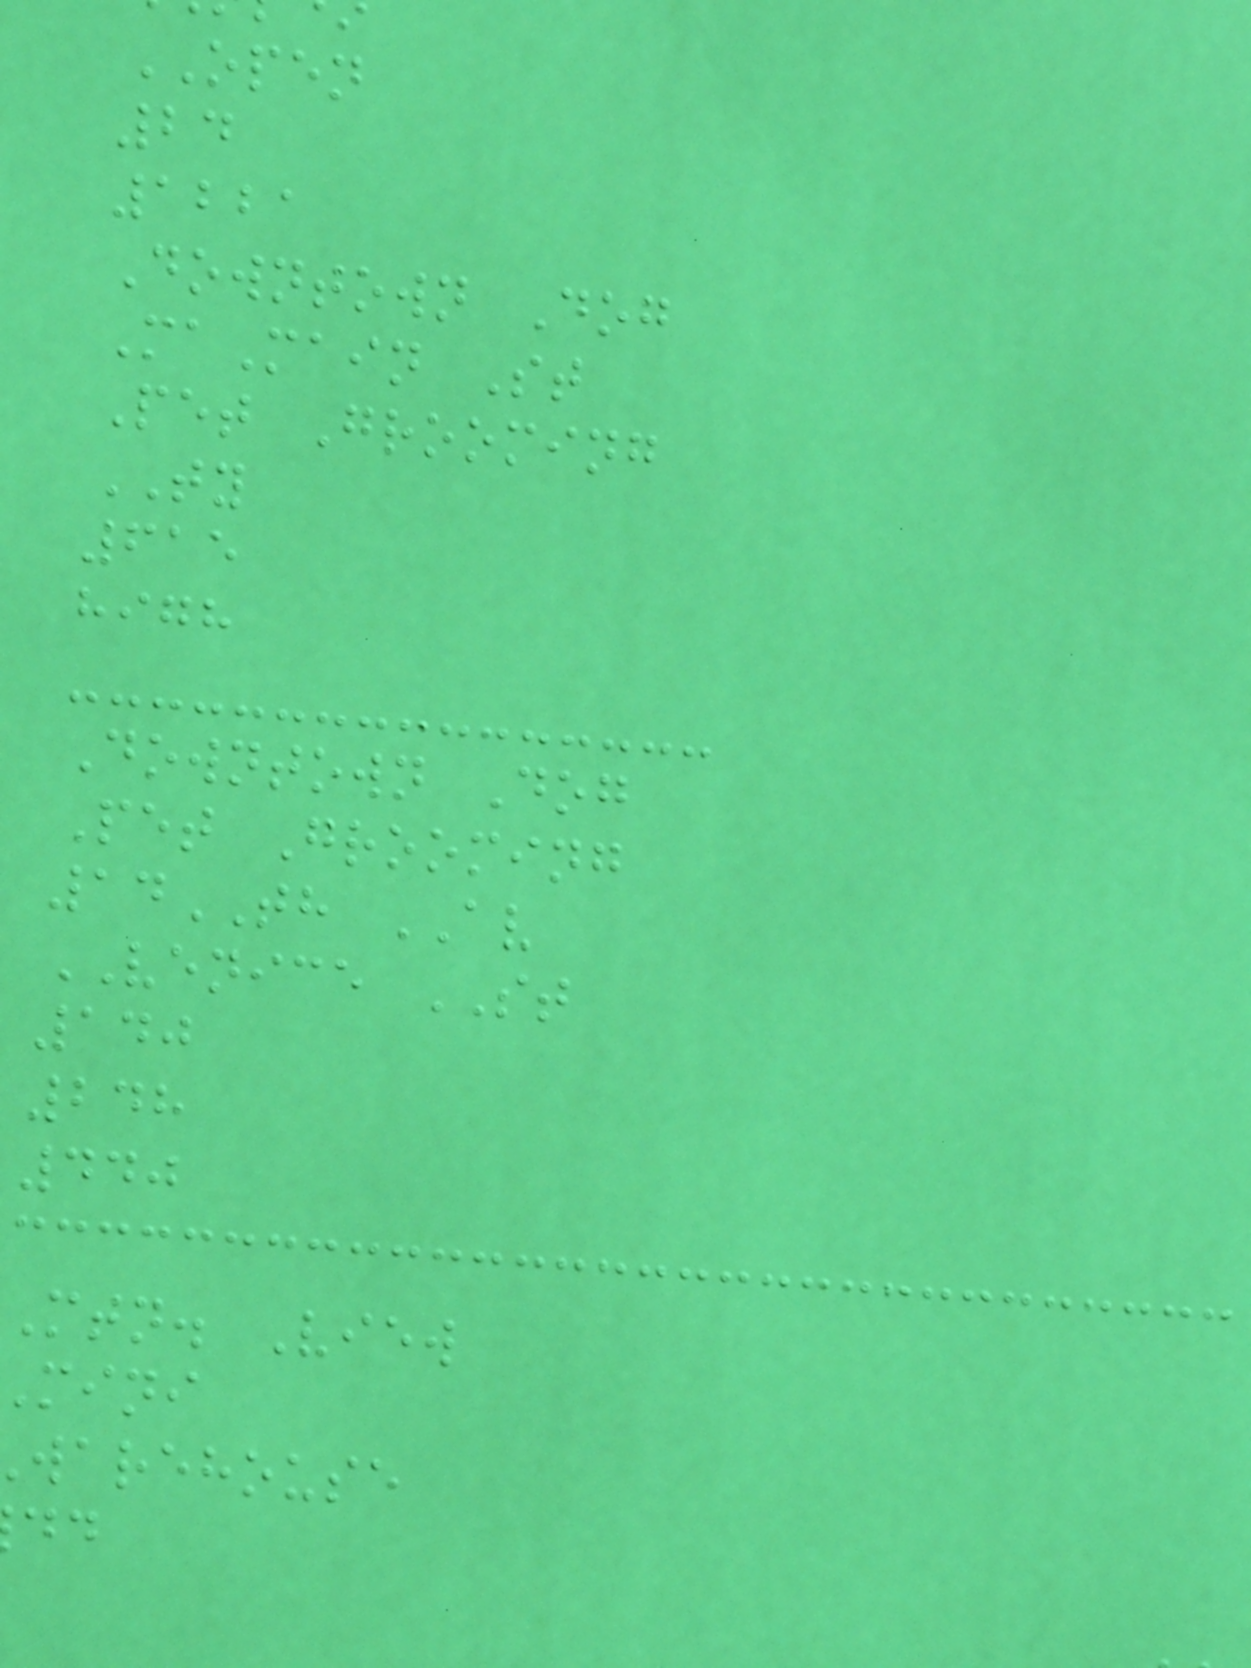OPEN
24
1221
Downtown Dog
MaMain St
Pet Grooming
TY
615
high
Downtown Dog
Pet Grooming
14TH AV
VENICE ST
140
248
440
Mtn. View
mini
warehouse
